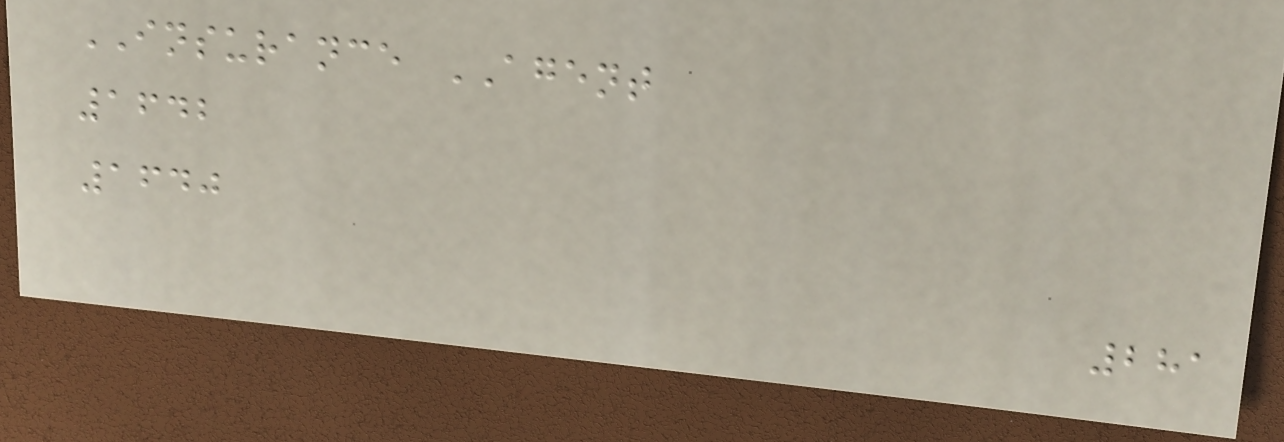INSURANCE AGENT
1642
1640
281
